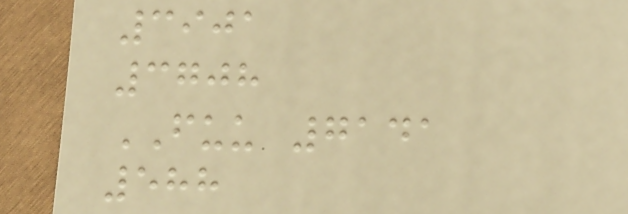3901
3708
FUU 7141
588
